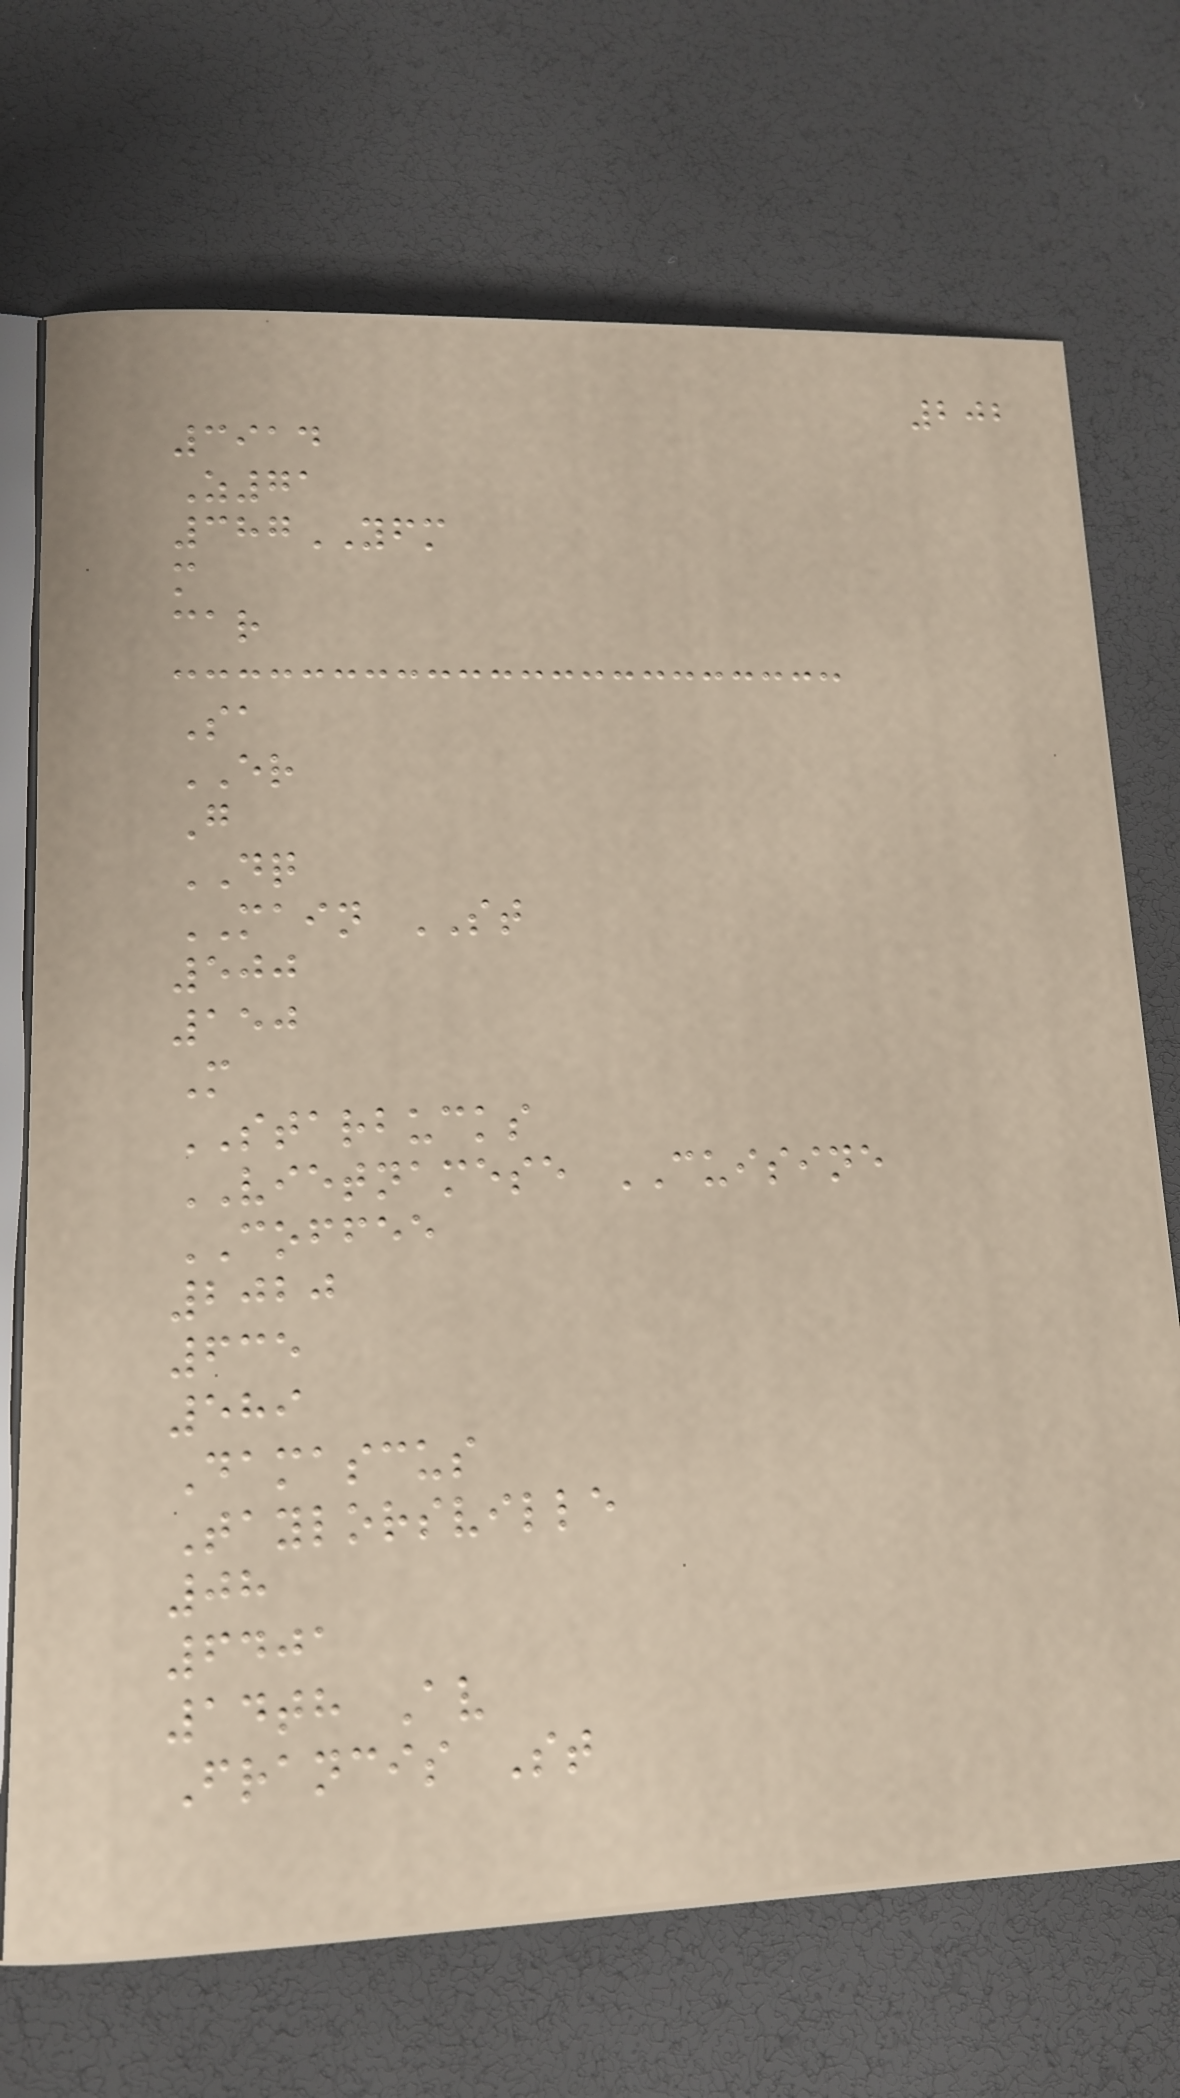202
3914
Z71
387YFM
m
car
Sa
ER
G
DQ
MAIN ST
500
150
M
STARBUCKS
VIETNAMESE CUISINE
COFFEE
2020
635
589
Damascus
Taylorsville
08
6401
14th Av
Francis St
